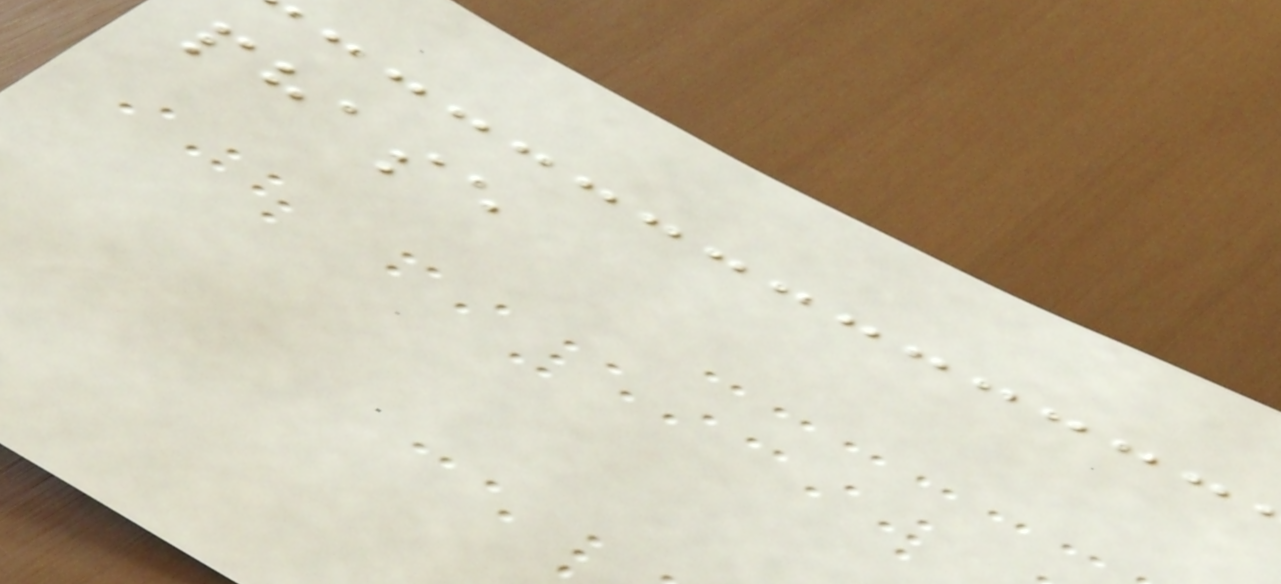phase
